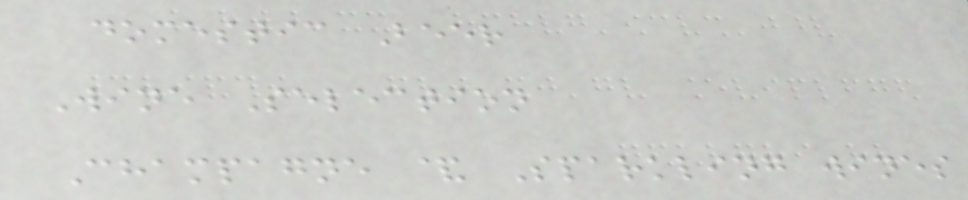domestic Beer
Wine Selection
Champagne & Sparkling wines
